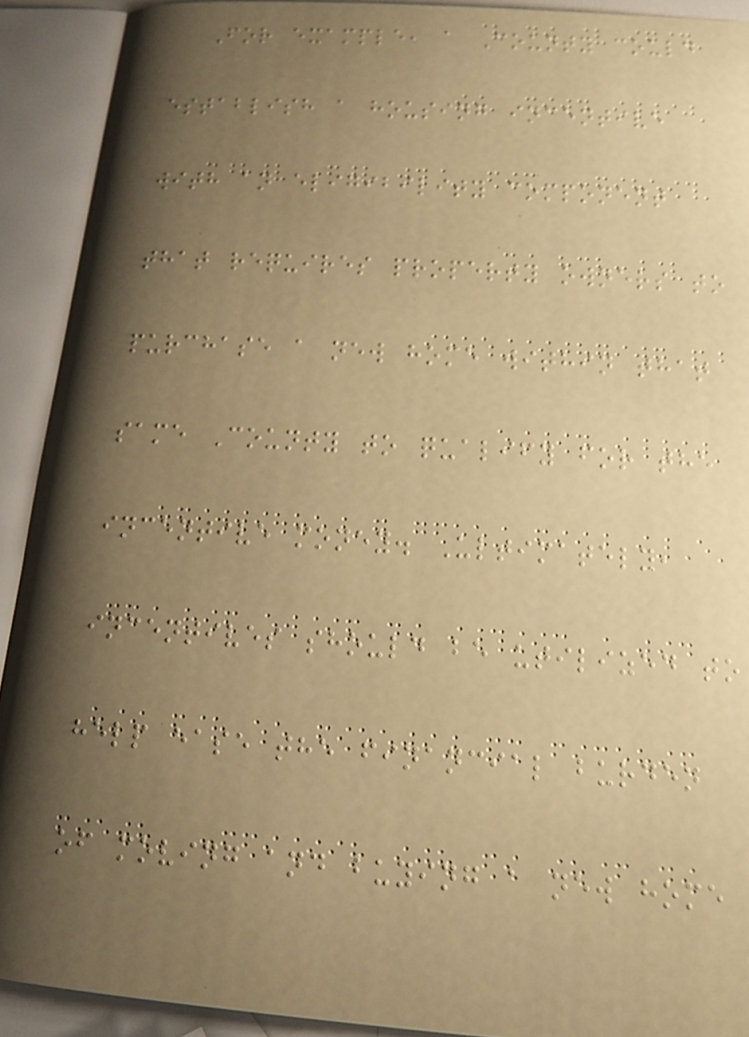For example, a County could
establish a housing incentive
with an eligibility component
that requires property owners to
purchase a new home within that
same County to qualify for the
incentive money. Ultimately,
incentives should be utilized to
help ease the financial burden
of moving and buying a new home
